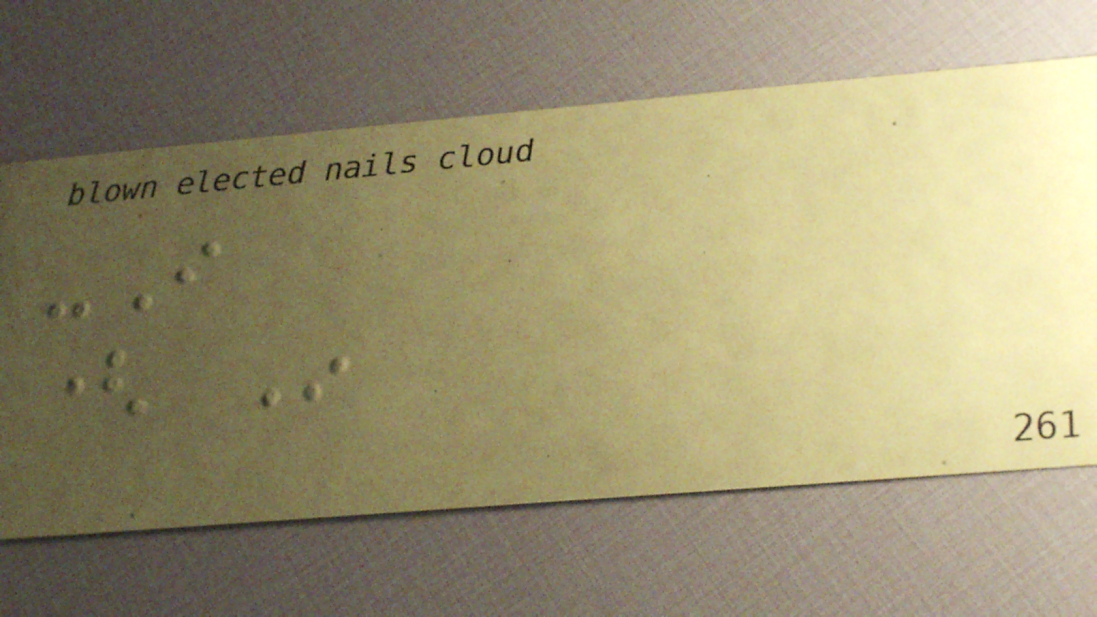-I
( In
